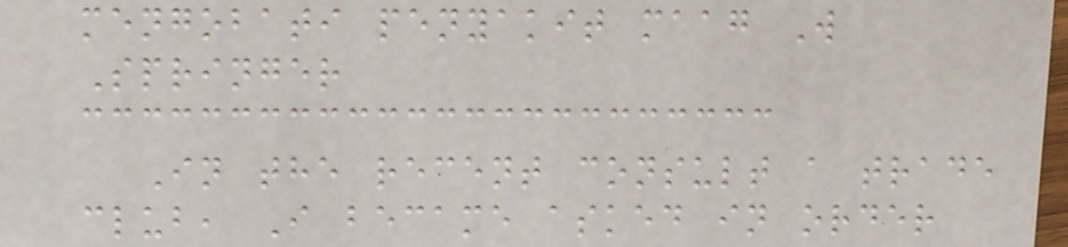mengobati penyakit maag W
Springer
In the recent consult a trade
club, I became asked in order
